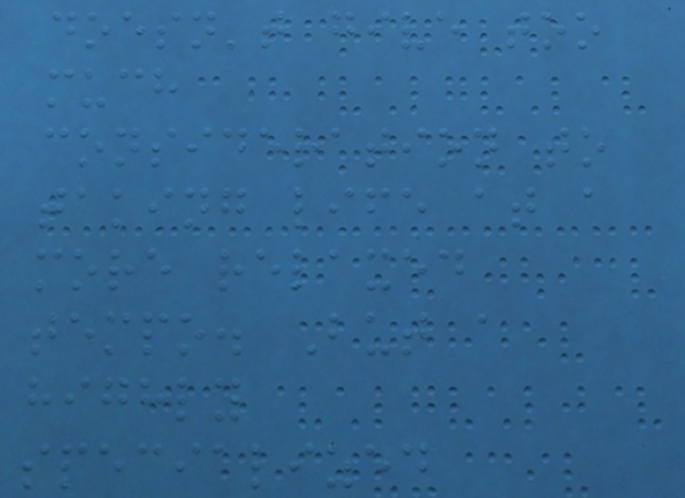doesn't give too
much
consideration to
taking life at a
more relaxed
tempo. But a
highly
specialized
